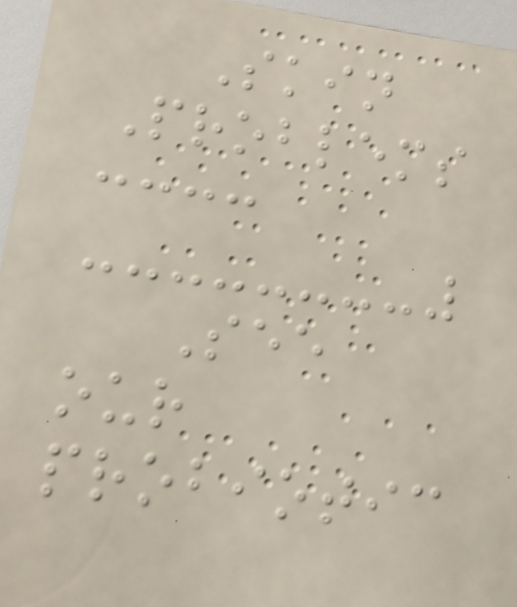Skin
Problems
See
our
probiotic
